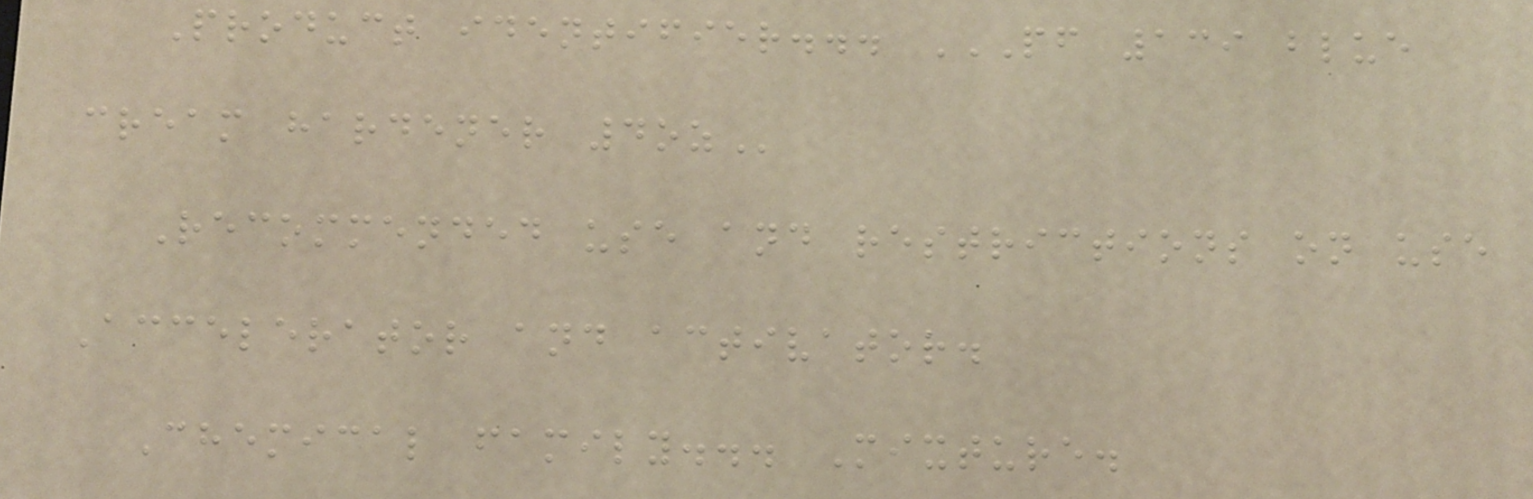Product identifier... PF 139 BLUE
CREAM HARDENER 4OZ
Recommended use and restrictions on use
Accelerator and activator.
Chemical family... Mixture.
